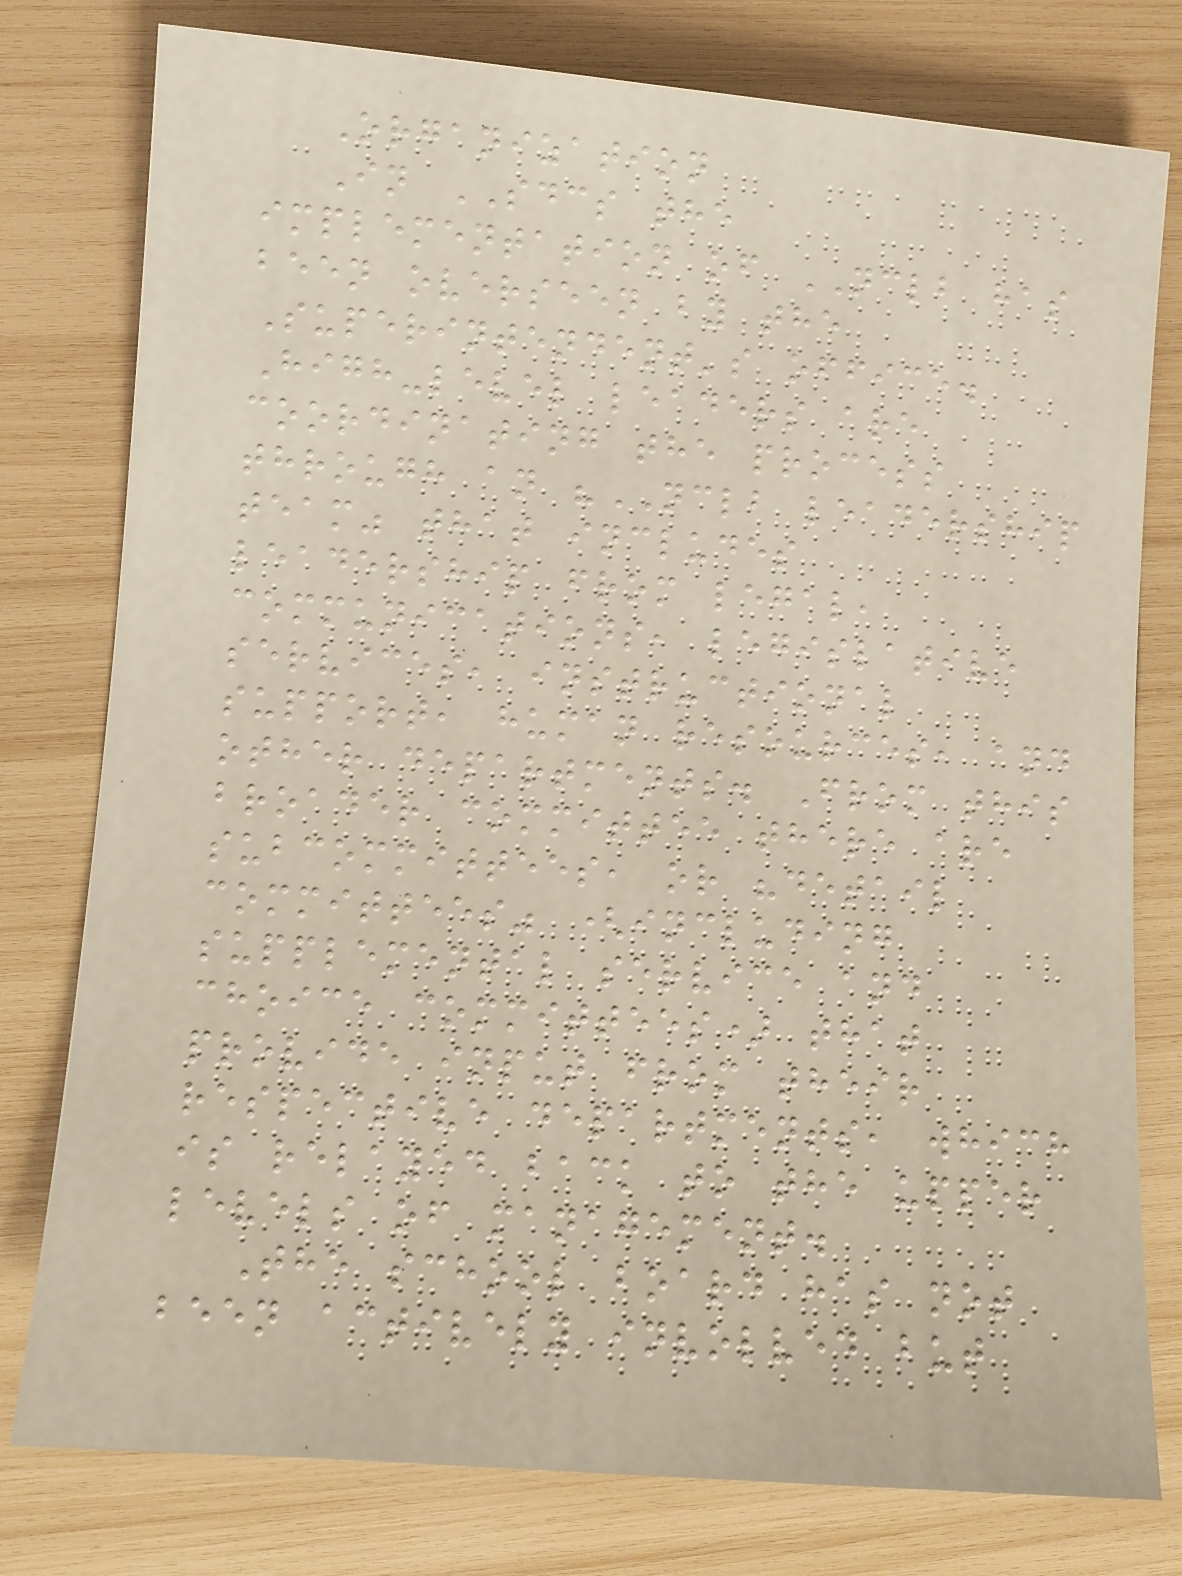Organization
In SDCS the
implementation of NCLB has
been overseen by the
Superintendent's office.
High-level leaders are
coordinating the process
through an "NCLB leadership
team" that includes
leadership from legal,
communications, legislative
services, instructional
support, human resources, and
other departments. From this
broader committee there are
subcommittees, or "detail
committees" (including
supplemental service and
choice committees) that
provide input from their
respective departments, which
is relayed back to the upper
levels of management.
The school board has not
been actively involved but
